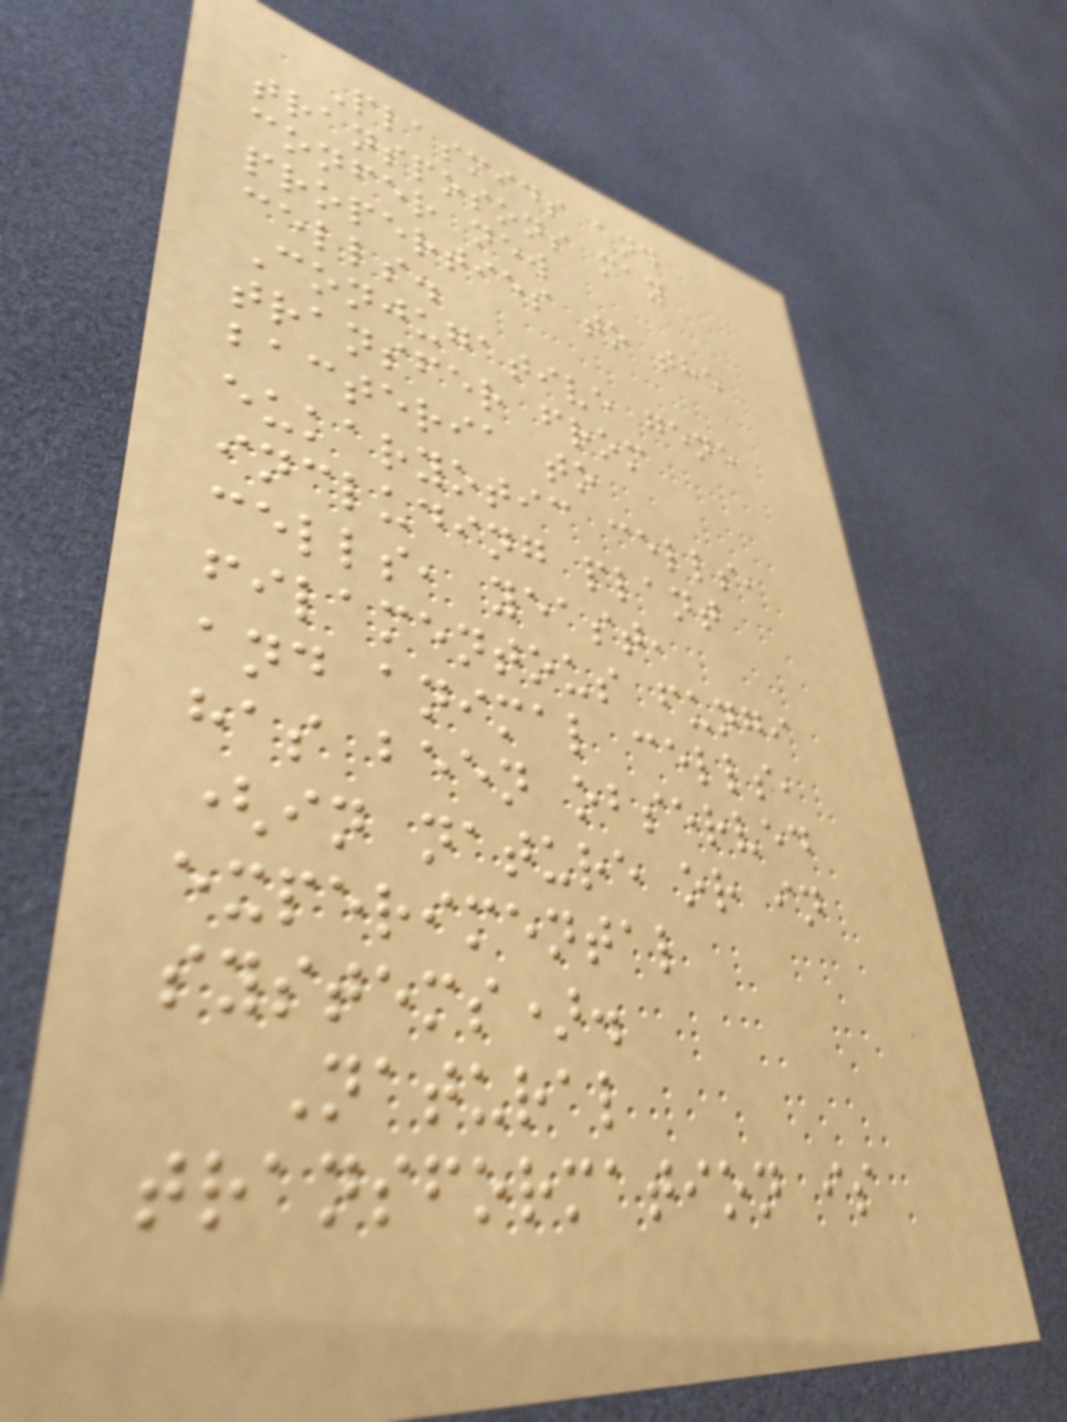Plasmids and
transposons may
confer new
properties to the
cells.
Conjugative gene
transfer from
bacteria to
eukaryotic cells,
including plant
cells, yeast,
filamentous fungi
and animal cells,
has been observed
(in nature or in
experimental
systems).
Natural
transformation is
